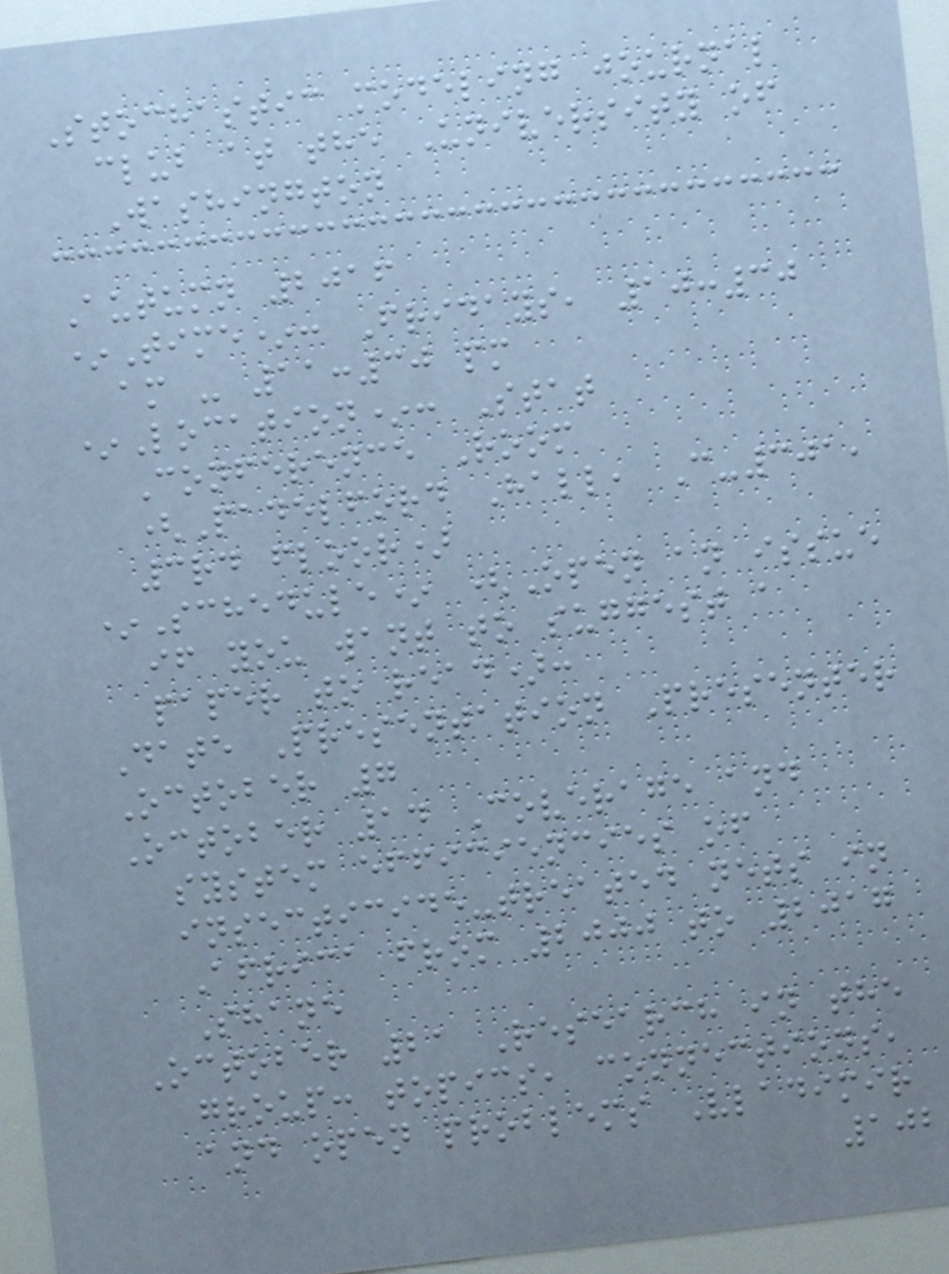Stochastic modeling journal
club at the University of
Washington
Autumn 2016
*Time*: Fridays, 10:30
am - 11:30 pm
*Location*: Stat
Conference Room
(Padelford Hall, C-301,
3rd floor)
*Schedule* (Open an issue
if you want to suggest a
paper to read):
Date Presentation Presenter
October 7
October 14 Coverage and
system efficiencies of
insecticide-treated nets in
Africa from 2000 to 2017
Shane
October 21 Research in the
group: topics, connections,
and open problems Vladimir
102
